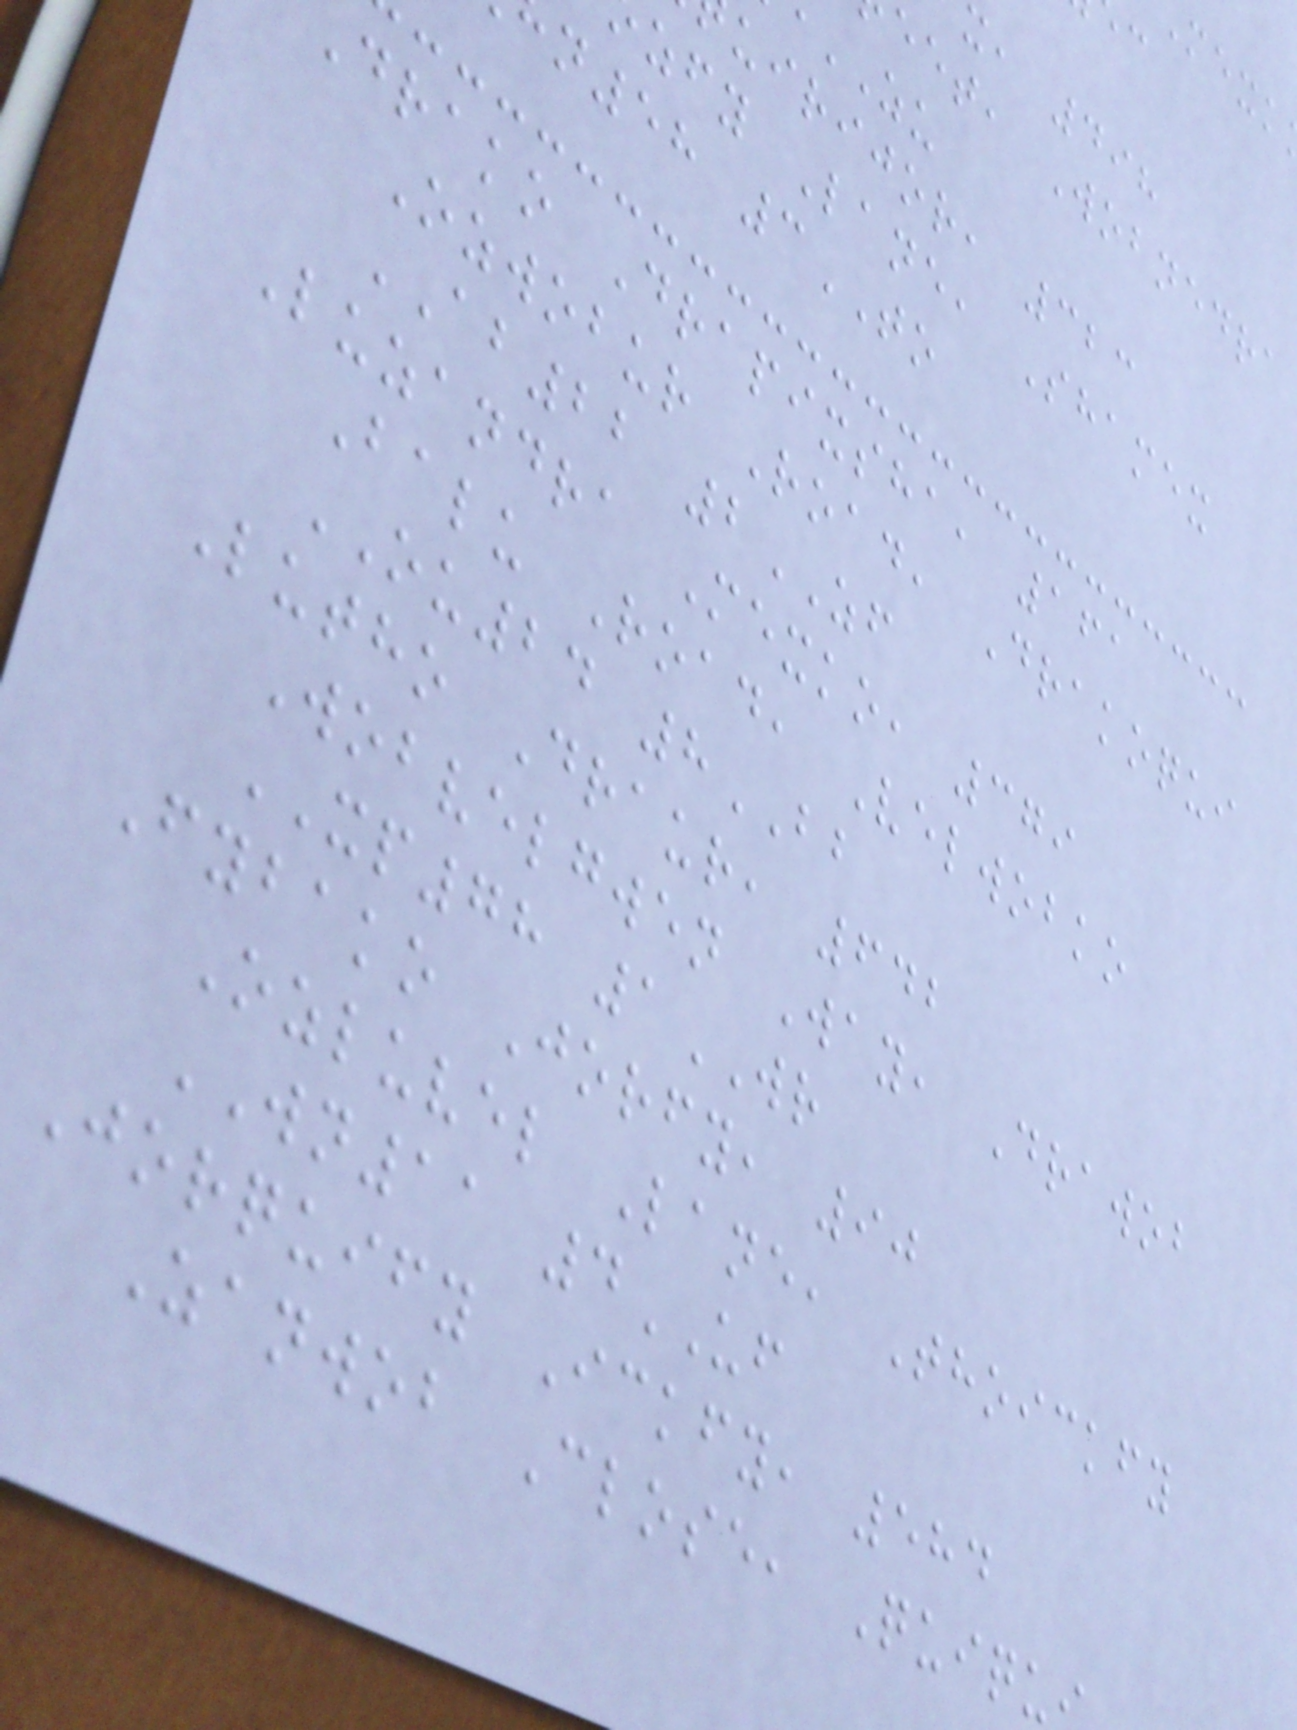x, 498
eet, Wobnedra
ZU
uirijor, 323
zfy Lane, Shamex
n58 3TO
drako Drapixsha, 161
Ozwobur Road, Drakoqui
AB22 2ZF
Luzandra Mexko, 379
Balu Road, Velwobko
OU24 8BB
Lutho Draur, 642
Wobvelgwen Way, Drawob
XP78 1WR
Fybako Jorfy, 90
Ozluvel Lane, Thoickfy
WN11 4UF
Jorquify Ickfy, 584
Zanwob Close, Quiqu
